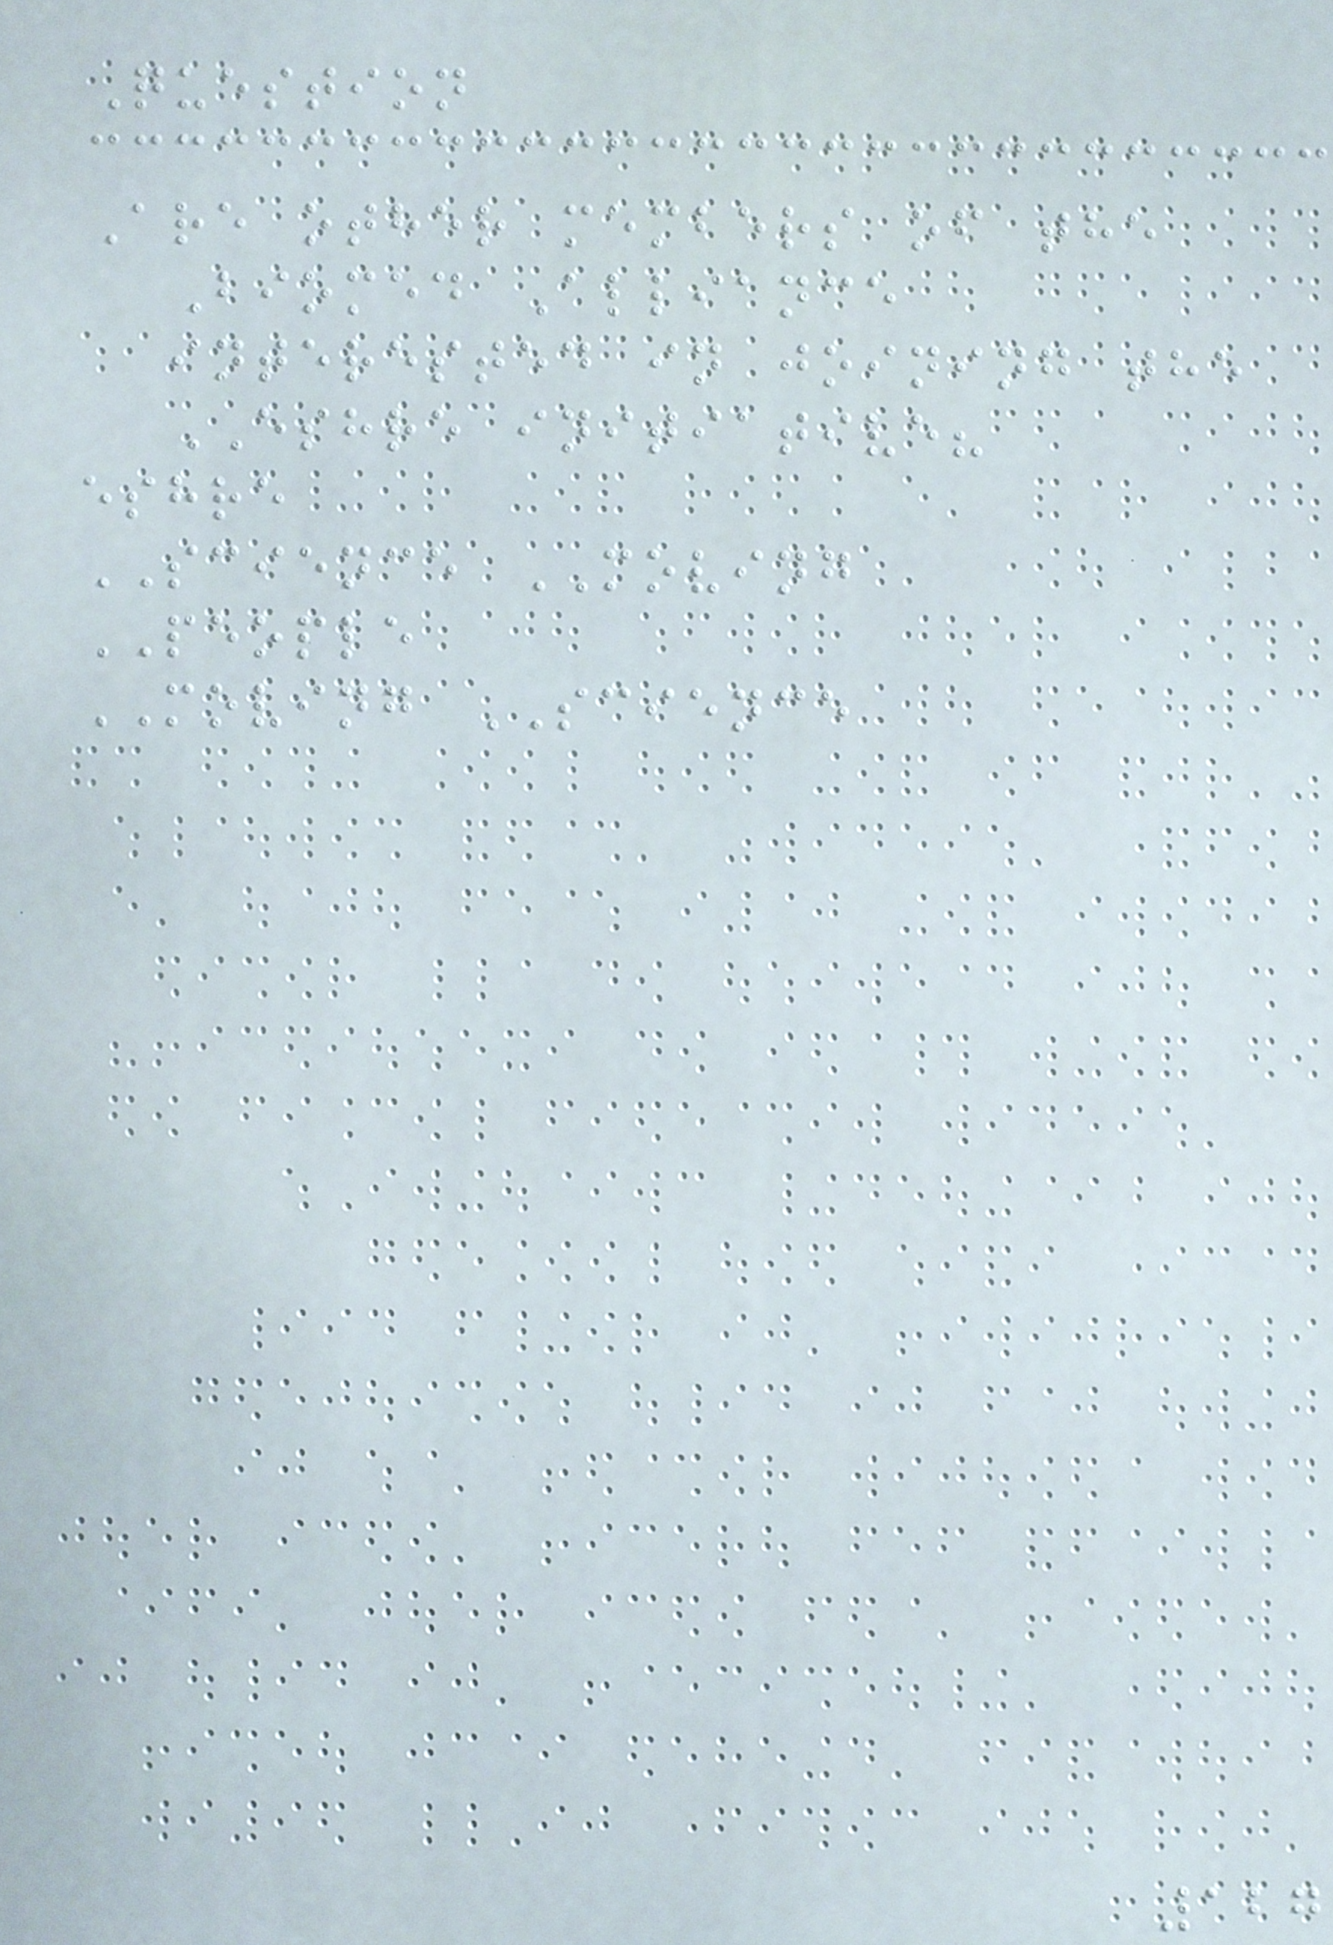Question
Are other members of the
Biomed Alliance
interested in joining the
ESHRE initiative?
eshre
SCIENCE MOVING
PEOPLE
MOVING SCIENCE
127
